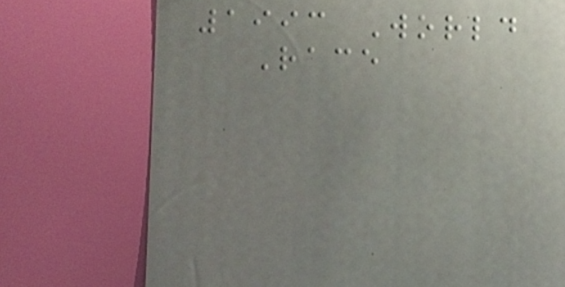1993 World
Race
